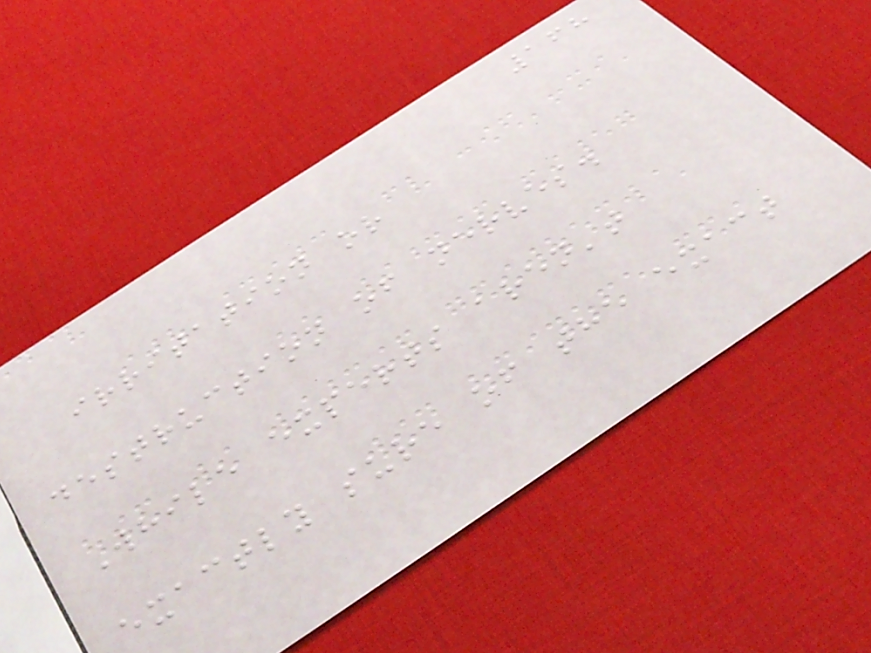168
irritation or
destruction of nerves.
While experts aren't
exactly sure of the exact
